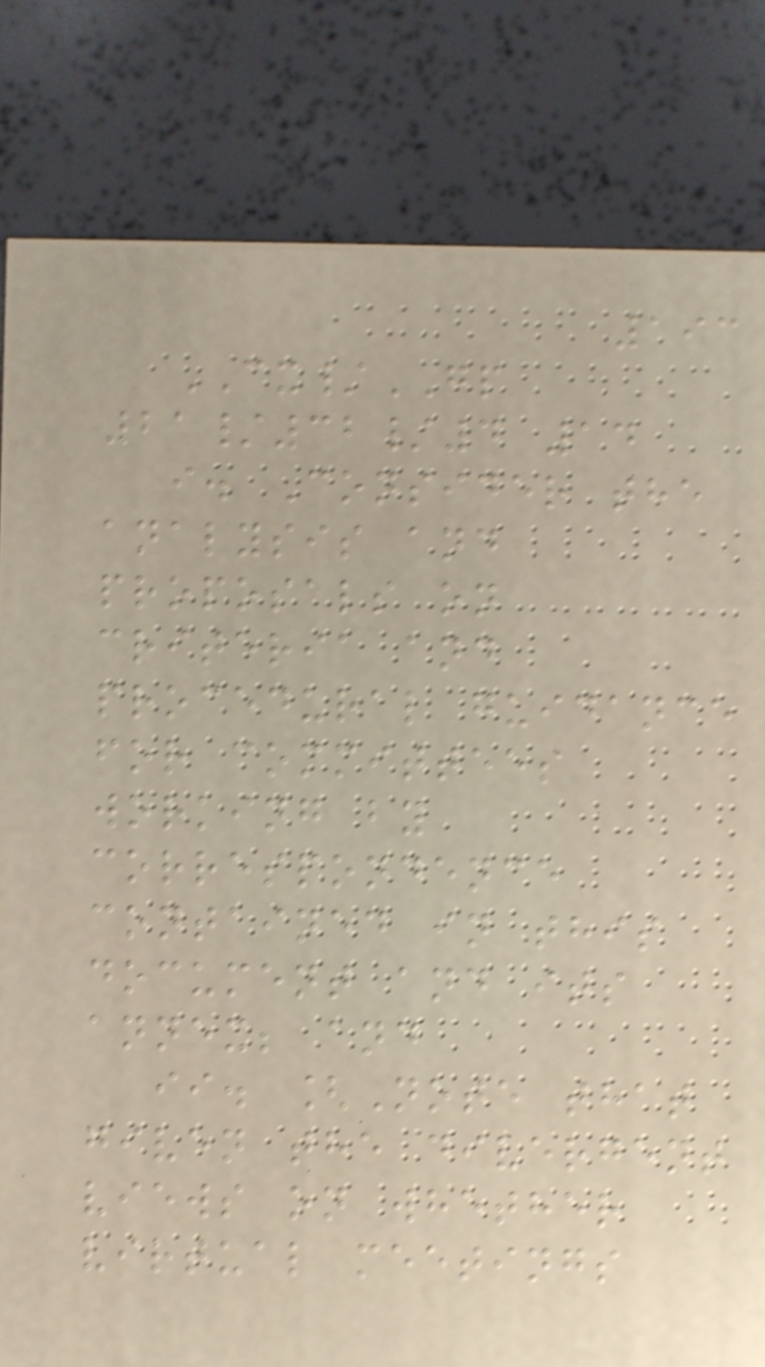193
CX/GP
21/32/4 14
i. Consider the
analysis and
proposals on
criteria and
procedural guidance
for committees
working by
correspondence
contained in this
document and its
annex; and
ii. [Note that
given the divergent
views on whether
virtual meetings
